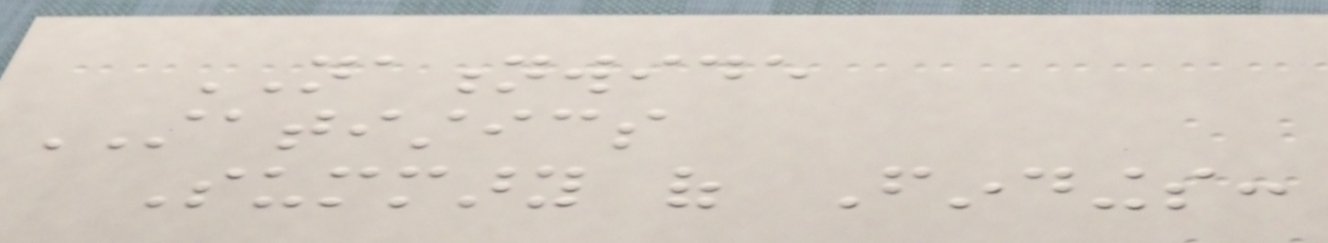NATIONWIDE
STATISTICS
Summary of Findings:
